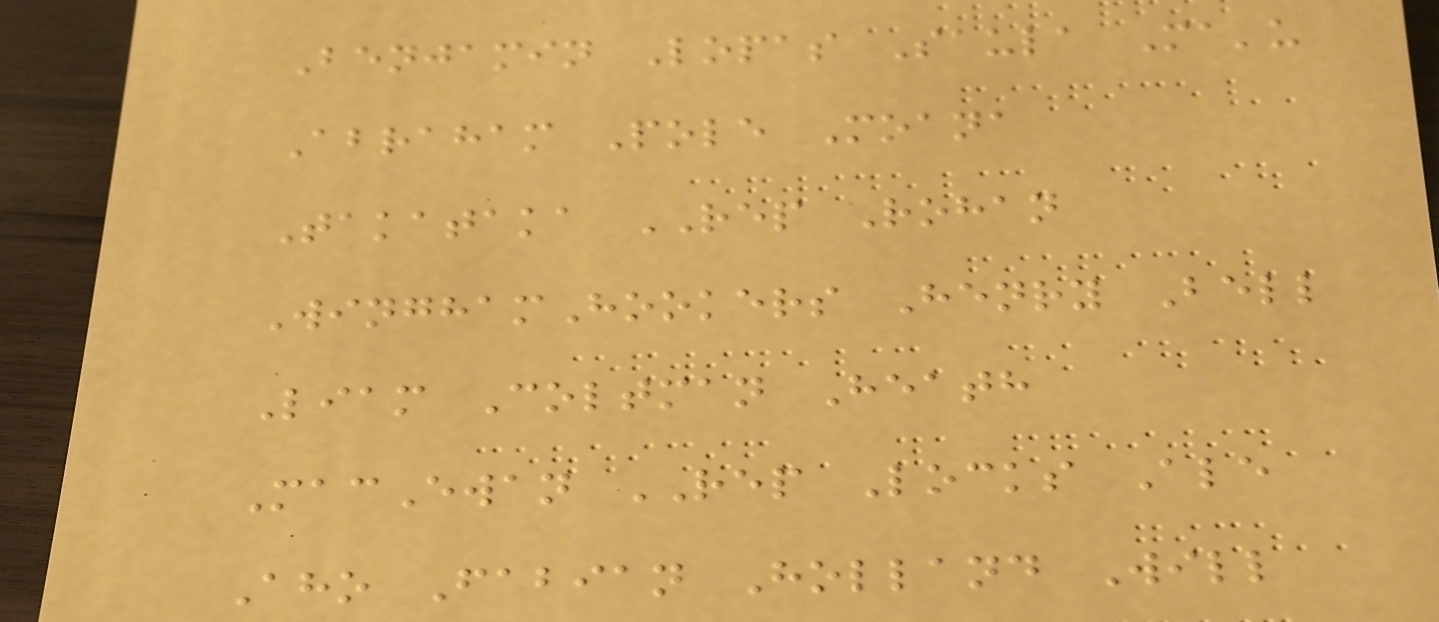Benjamin Lopas Saula Ma'u
Abraham Pole Moana
Takataka REP Rohan
WinghamHookers Henry Bell
Liam Coltman Heath
MacEwan REP Locks Ale
Aho Fabian Holland Will
